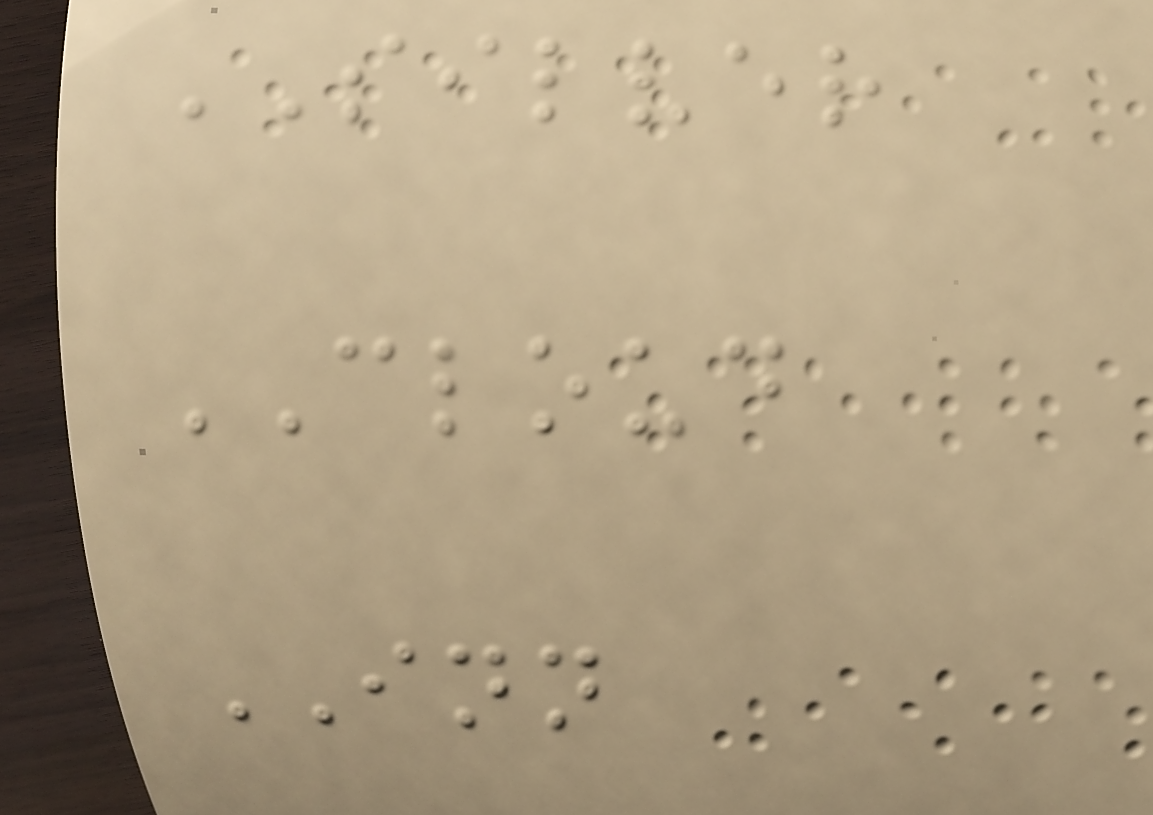SILVER
CLOUD
INN
